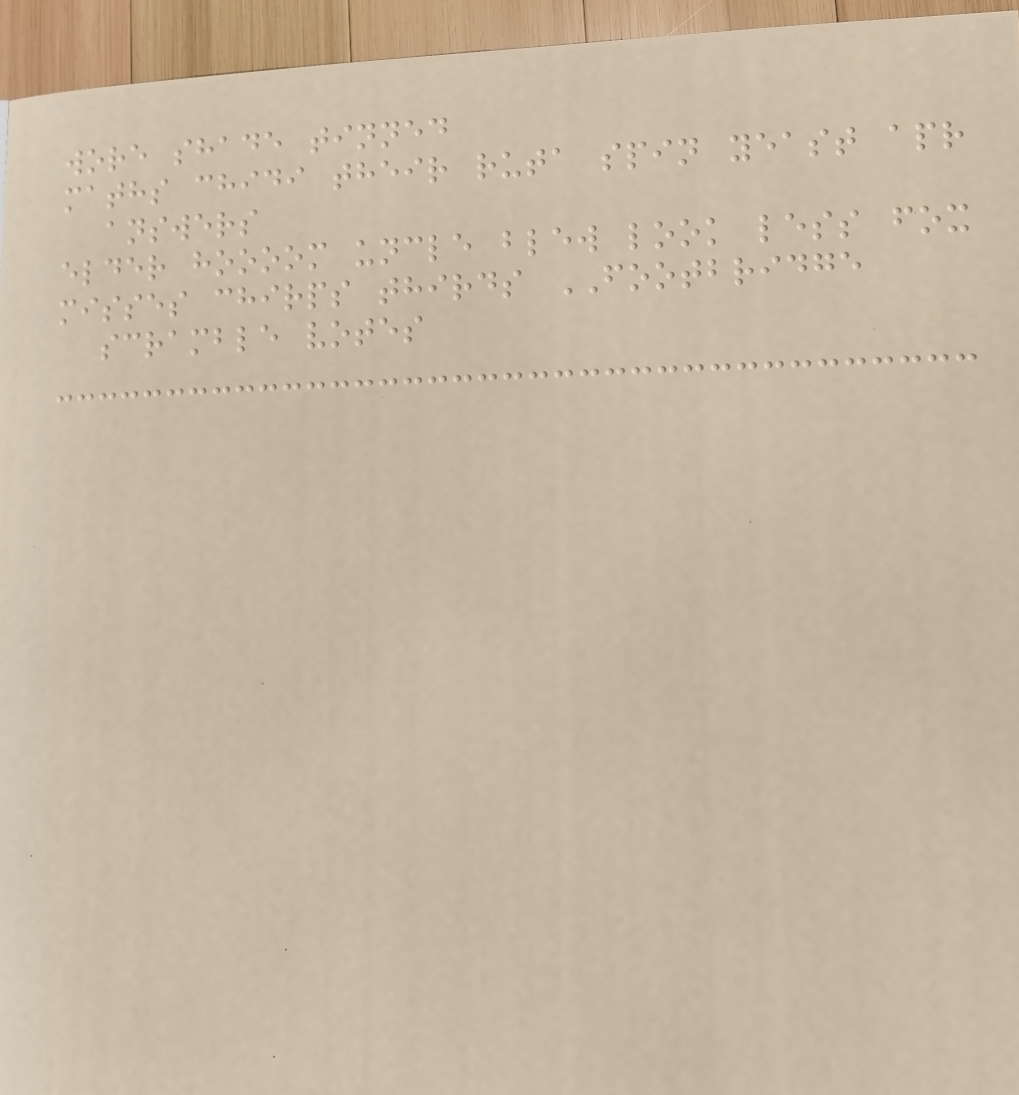wore shade tinned
maths chidi their ruta spin yeast apr
answers
elder hoooom uncle blew look less fox
misses chirps thirds FOOTBRIDGE
scramble votes
